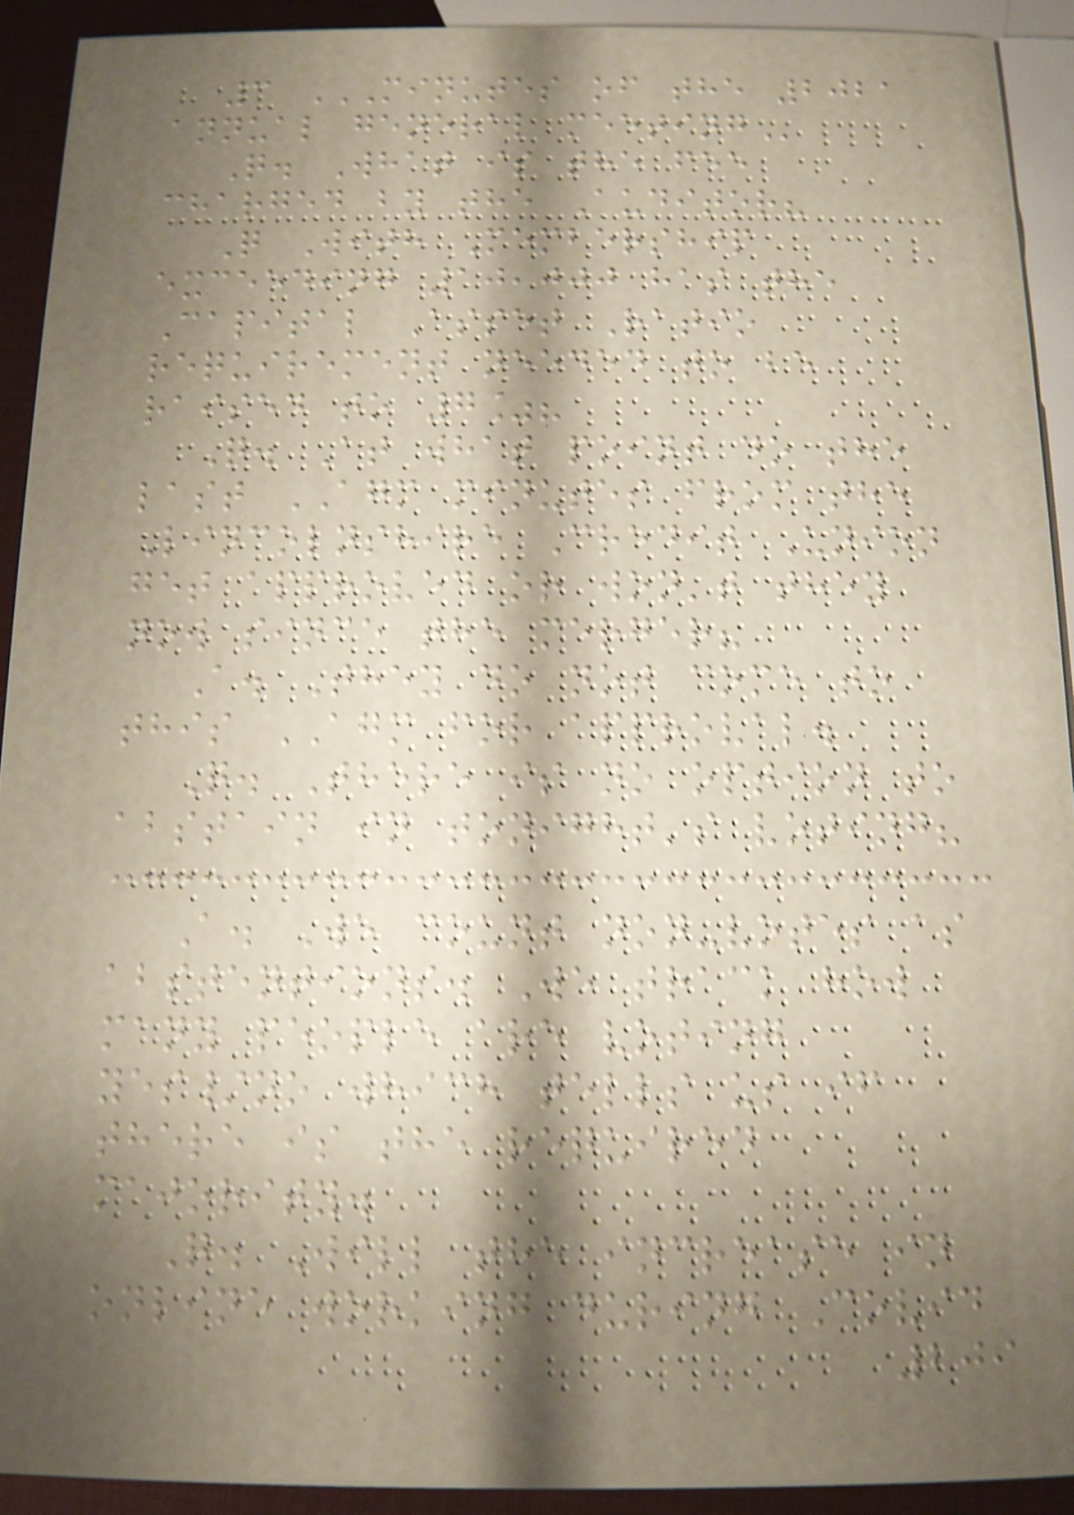3 MINUTES OF THE 2021
ANNUAL GENERAL MEETING
Q. What is the fee
charged by the Auditor?
Q With Membership
exceeding 10,000 has the
Capital Asset Ratio
requirement needed to be
raised to 7%?
Q. At what point do the
last AGM minutes from the
Lincolnshire Credit Union
get approved or won't they
now since the merger?
A. They do not come to
this AGM for approval.
Q. There is no option to
abstain in tonight's voting?
A. We count non-votes as
abstentions. We track how
many people are voting
yes/no which tells us if
there is the required
majority.
Q. Will the increase in
online working during Covid
209
